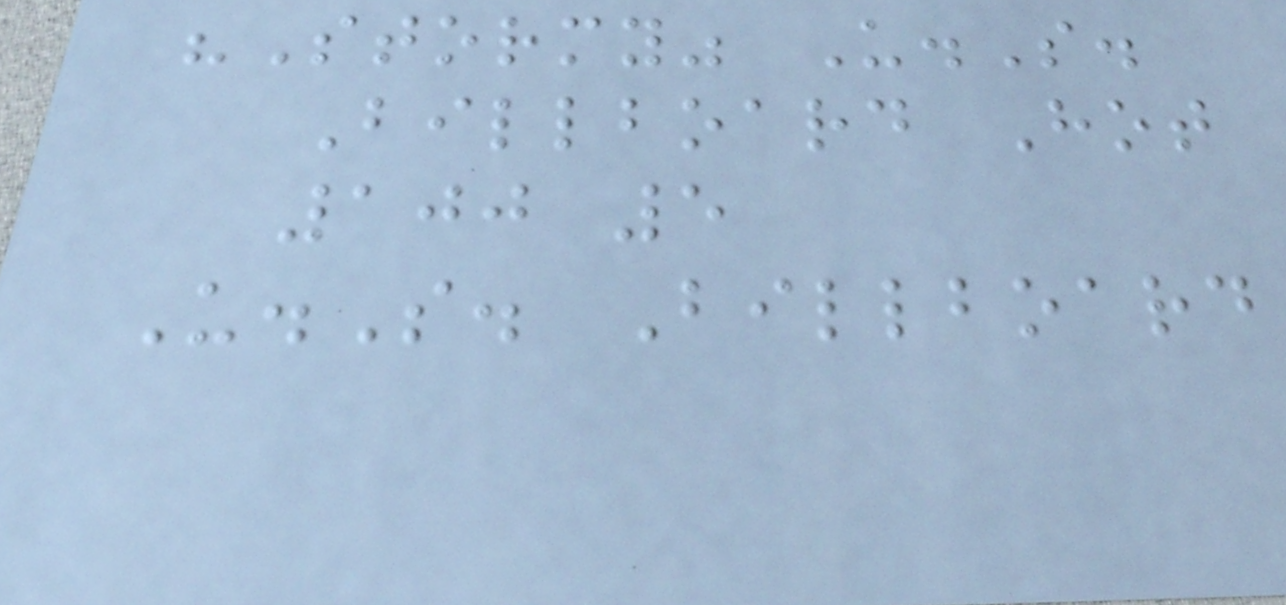"Stormy" U.S.
Billboard Hot
100 5
U.S. Billboard
